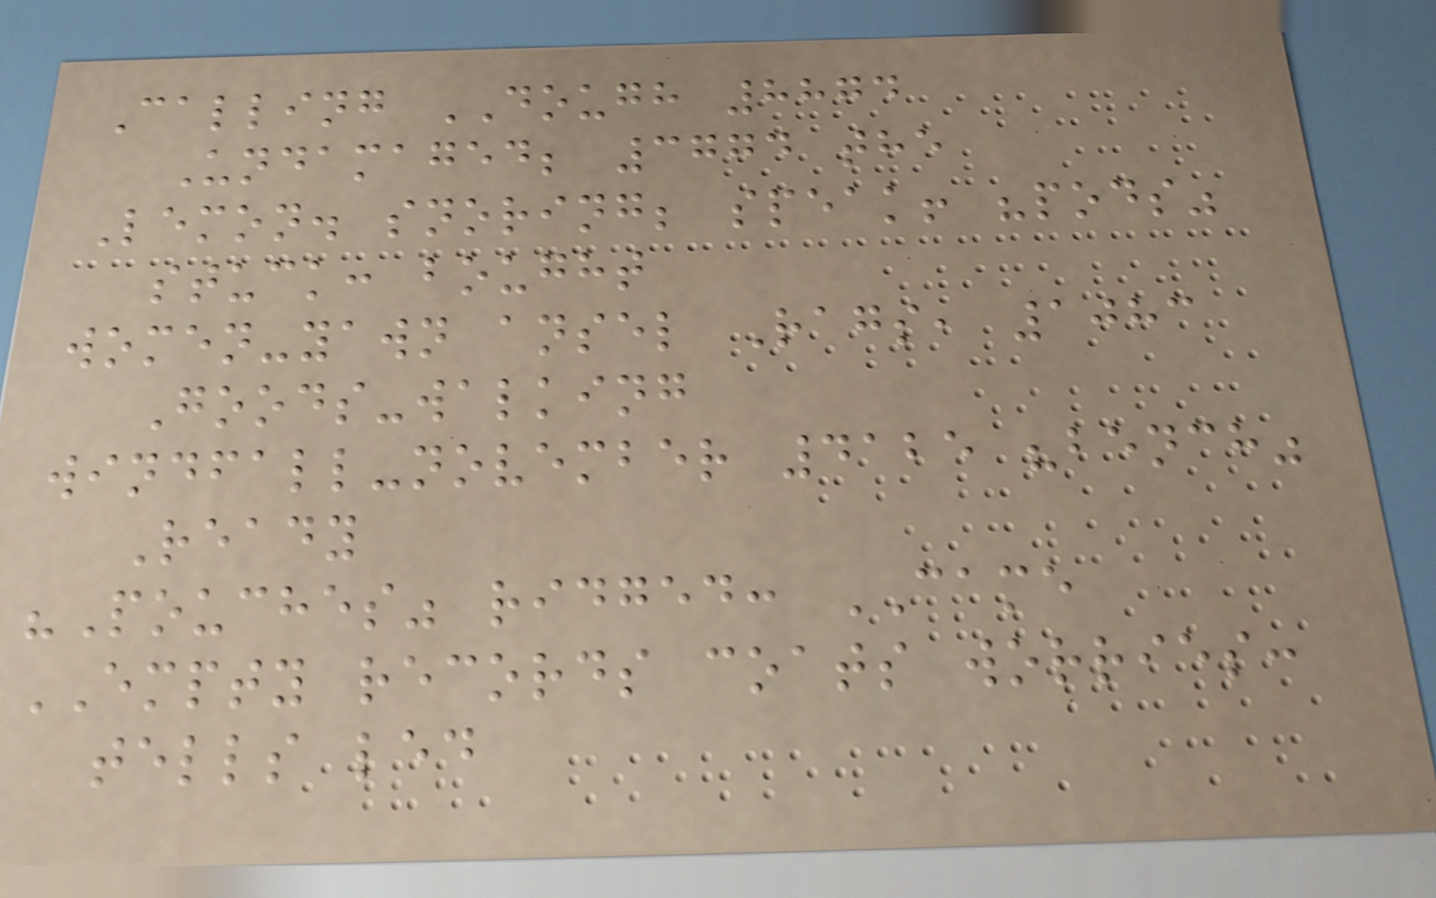Calling DOUGH 8874
Undamaged; 3774 the
Lemon. snoring; speak! "pods"
stuck: bought
women-yawn ansel Rags, 1083
Goods-walking
windfall-november 4125 "bench"
Ready
"Pouches" ridged: CAME
EMPTY records coats worries:
tells led
